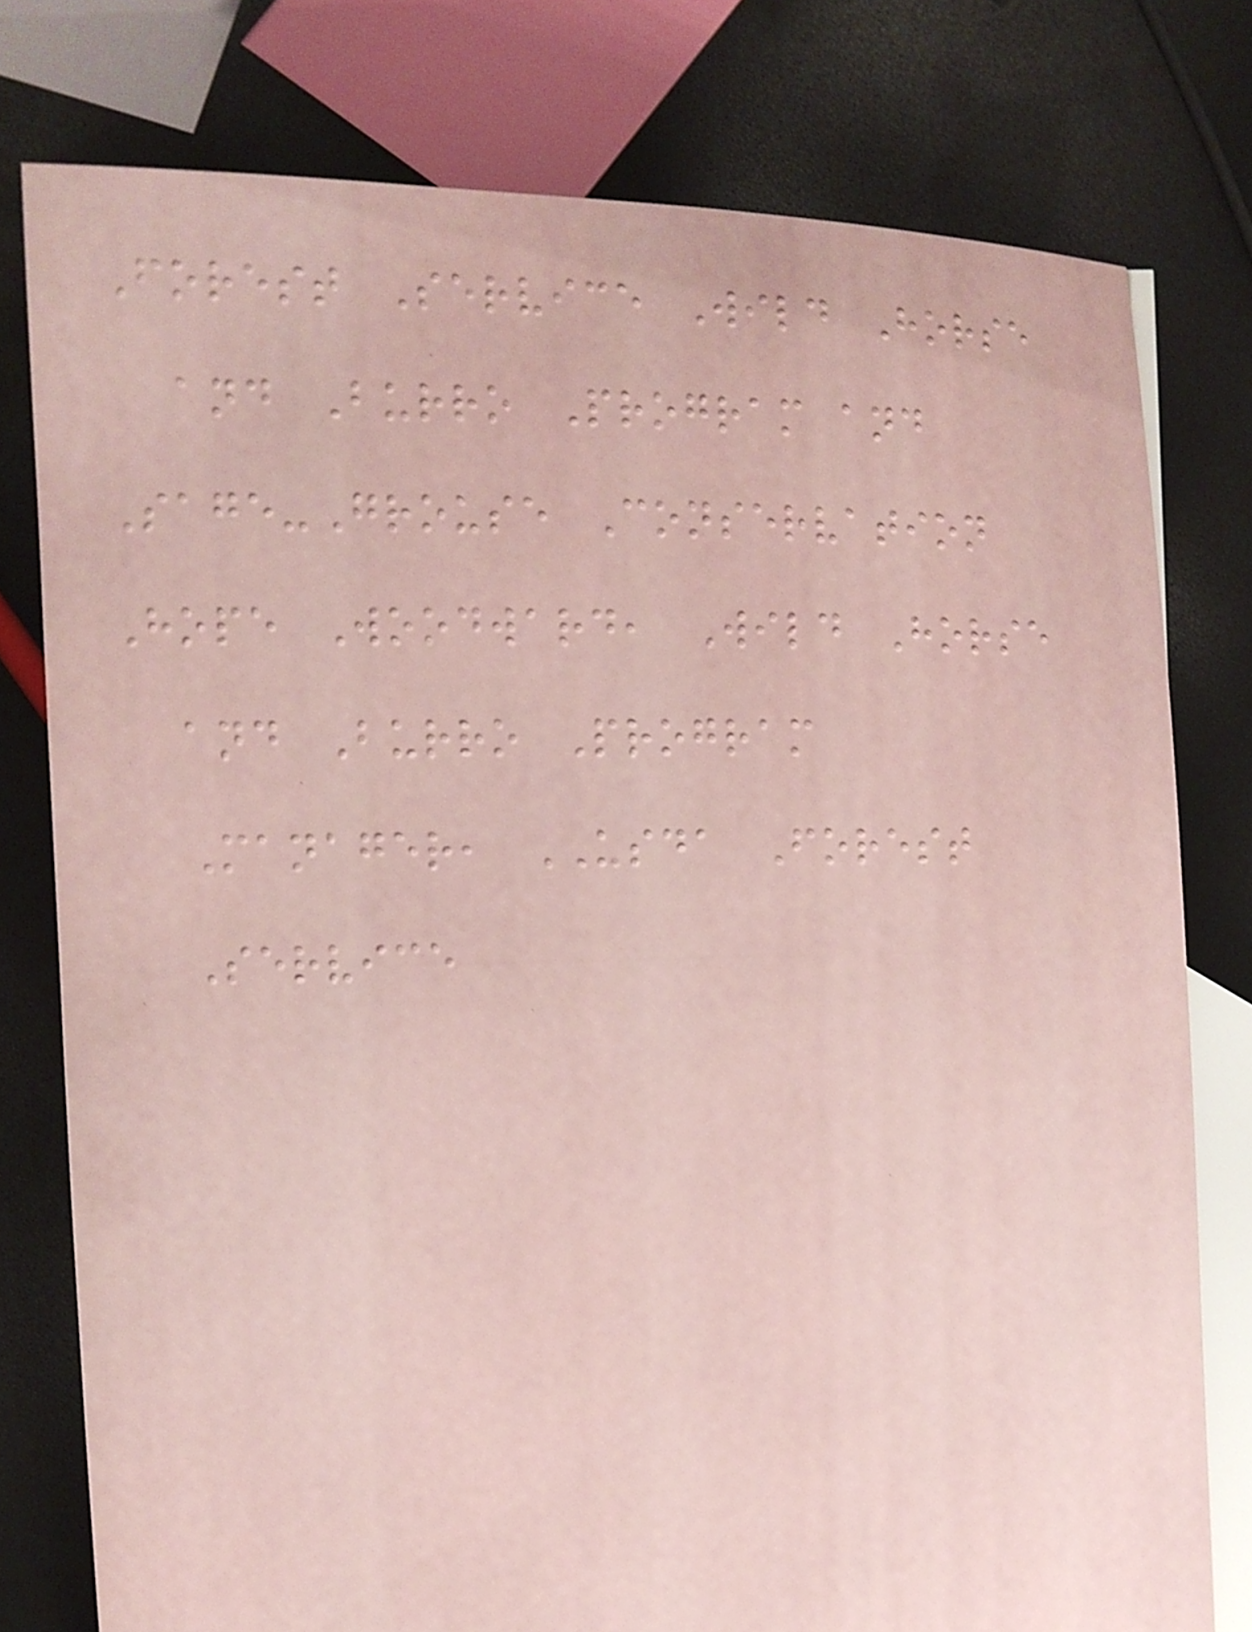Forest Service Wild Horse
and Burro Program and
Sage-Grouse Conservation
Hope Woodward, Wild Horse
and Burro Program
Manager, USDA Forest
Service
